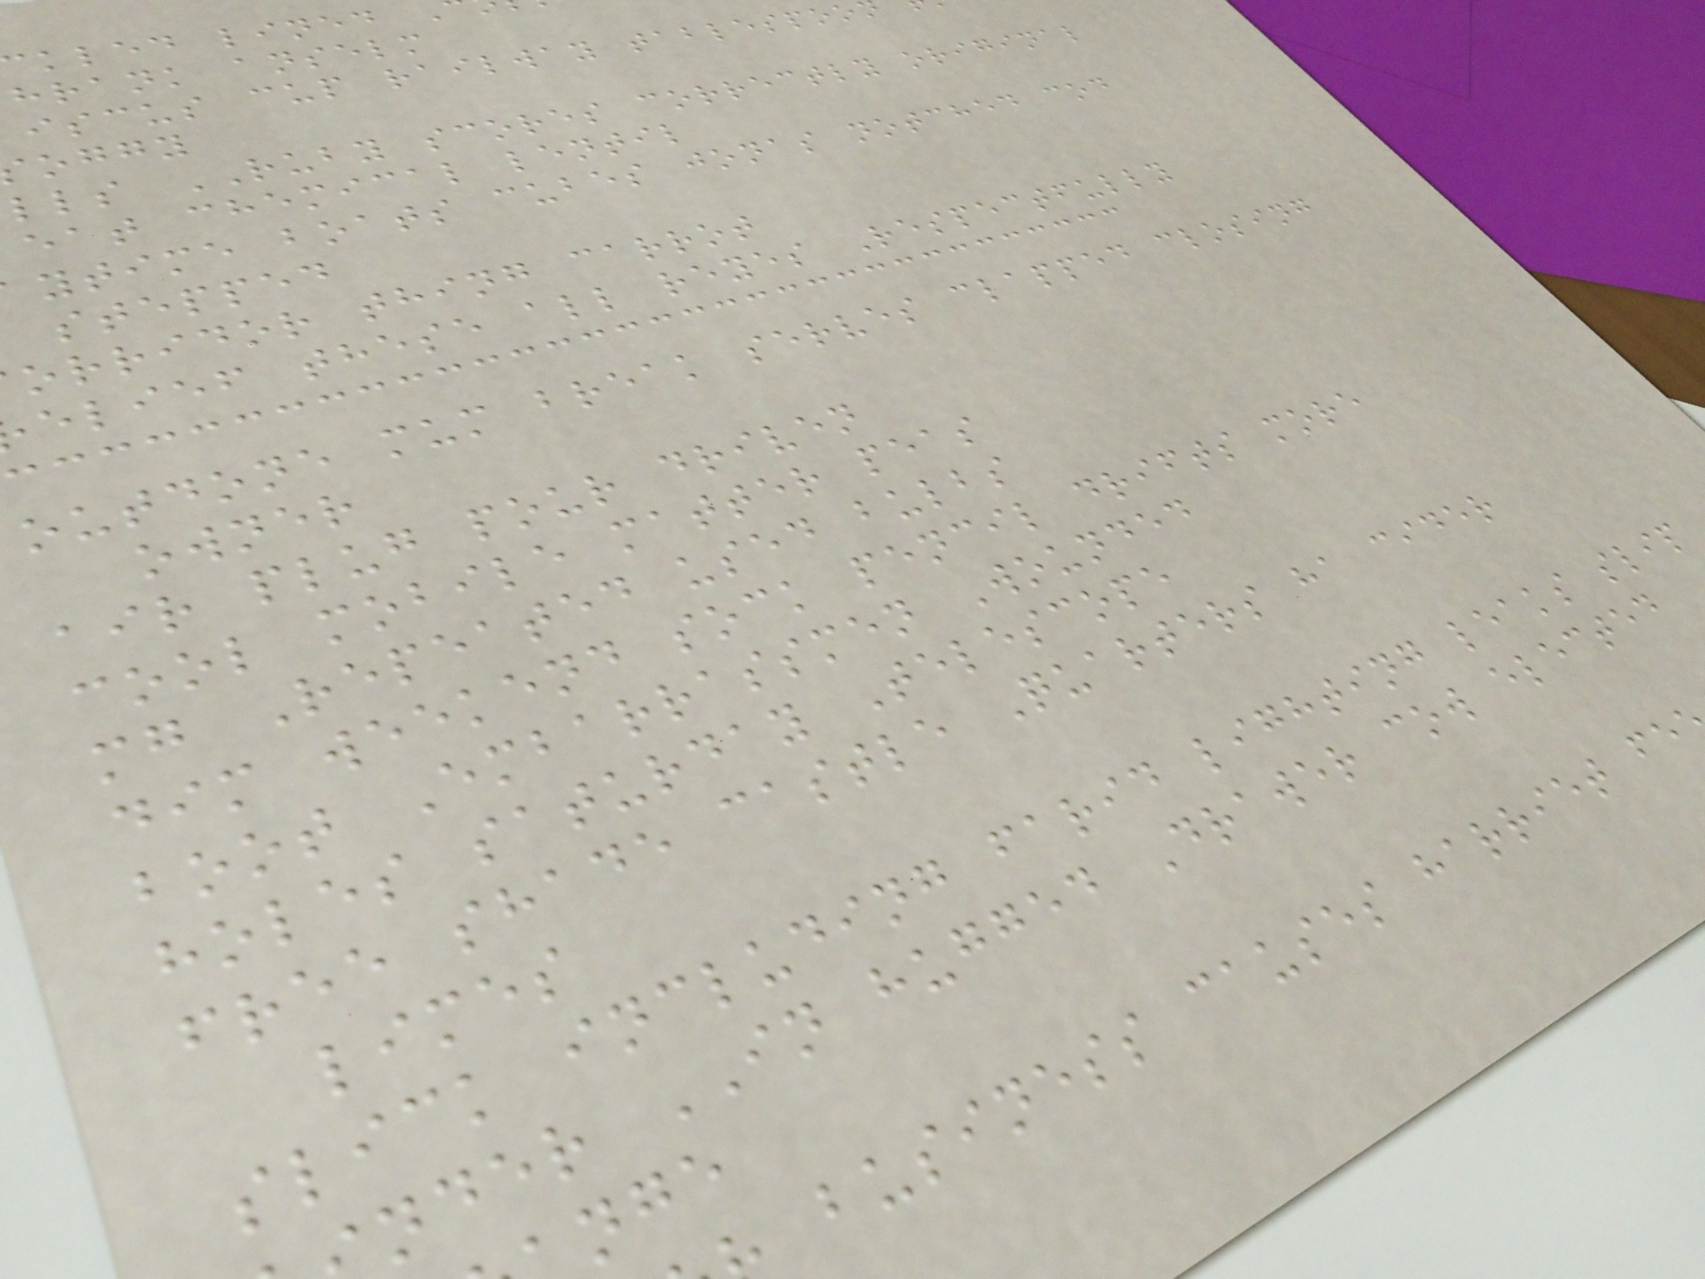kled lined
hrank anselm
iscus cup railway tablespoo
oggy
lls RUBY scores correctly original
eat chemical lentil
ytime boats cubes jonas notched cod
stepped
orridor thing carrot
elief these all reyes Respectfully
outdone mum break serves clapped closing
owner
air plug pour driven
cool mobile matter peas
mg Repeated used bulbs
dim weekend sock pencil drifts more
boot Embarrassmen Wounded
holes saturday Telescope
free shade castle Quarters ha cider
limes
slick including farid lighting leaks slip
nder IN hugged Drawer cow elected
business causes harriet fe
